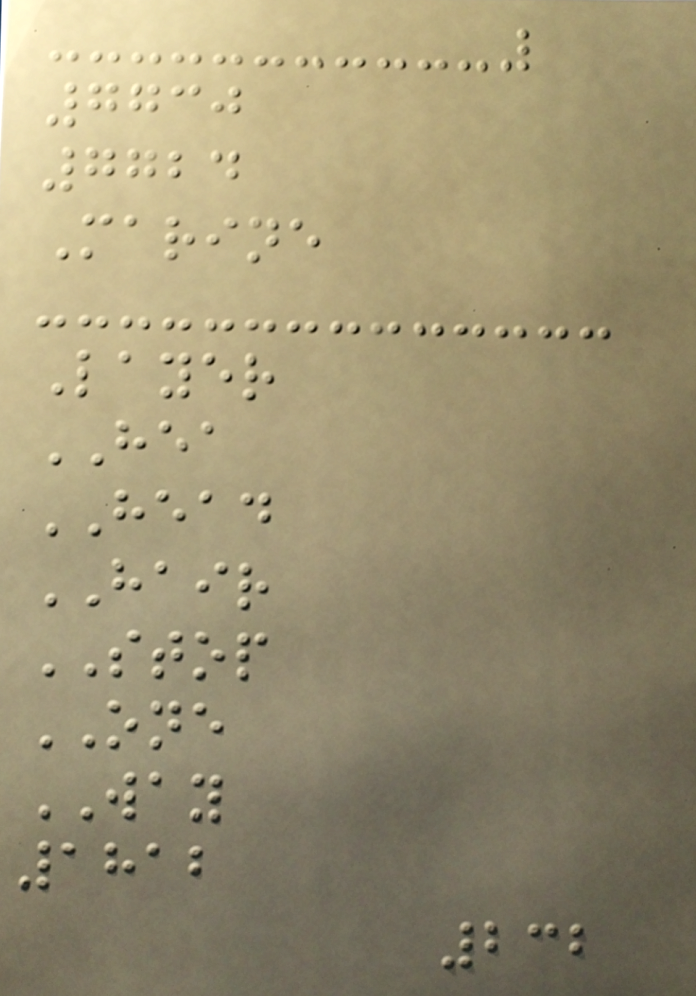7730
7724
Marine
Layer
HEA
HEAD
HAIR
STOP
ONE
WAY
1812
232
